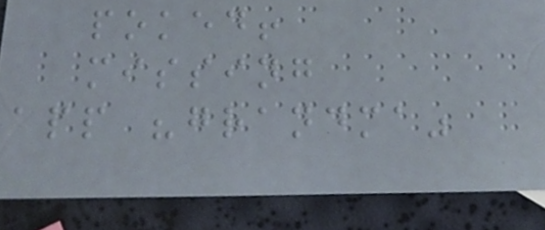poked!
missing
app "grandma"
